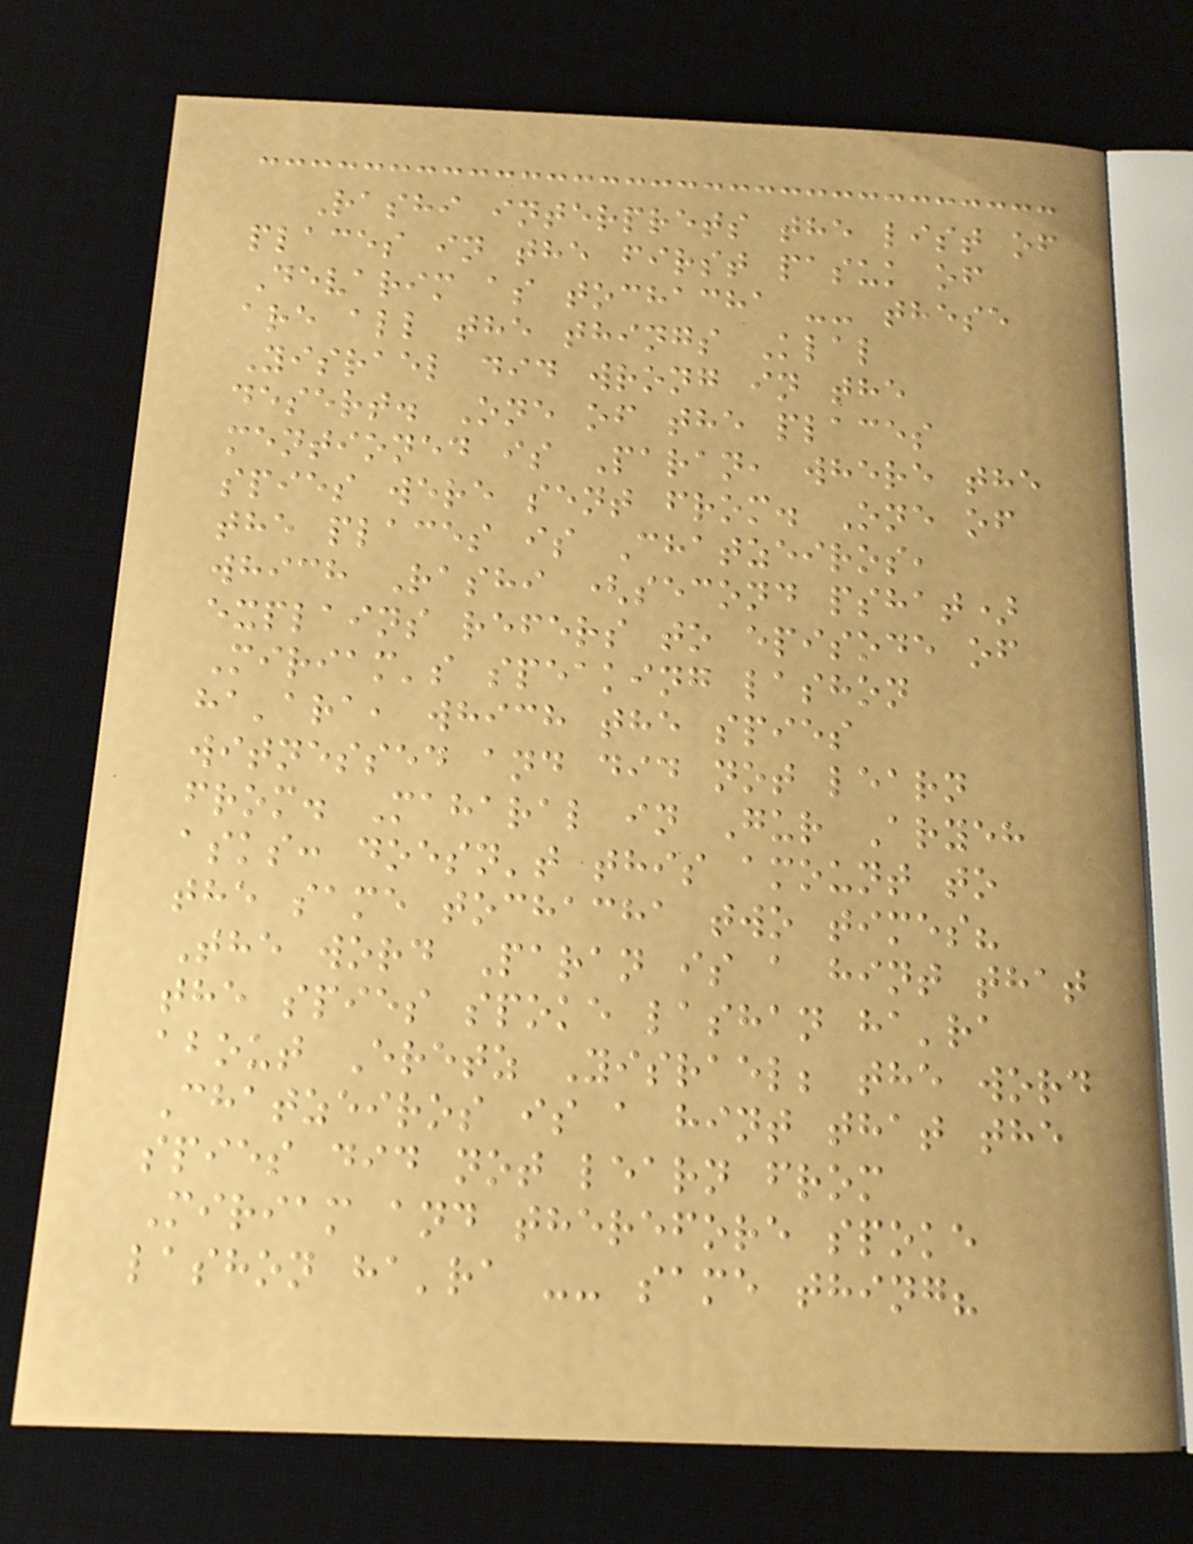Rashi interprets the list of
places in the first pasuk of
Devarim as tochacha -- these
are all the things Klal
Yisrael did wrong in the
desert. One of the places
mentioned is Paran, where the
spies were sent from. One of
the places is Chatzeiros,
which Rashi (second pshat)
explains refers to episode of
Miriam's speaking lashon
ha'ara, which the spies
witnessed and did not learn
from. Maharal in Gur Aryeh
asks: doesn't this amount to
the same tochacha two times?
The word Paran is a hint that
the spies spoke lashan ha'ra
about Eretz Yisrael; the word
Chatzeiros is a hint that the
spies did not learn from
Miriam and therefore spoke
lashon ha'ra -- same thing?
